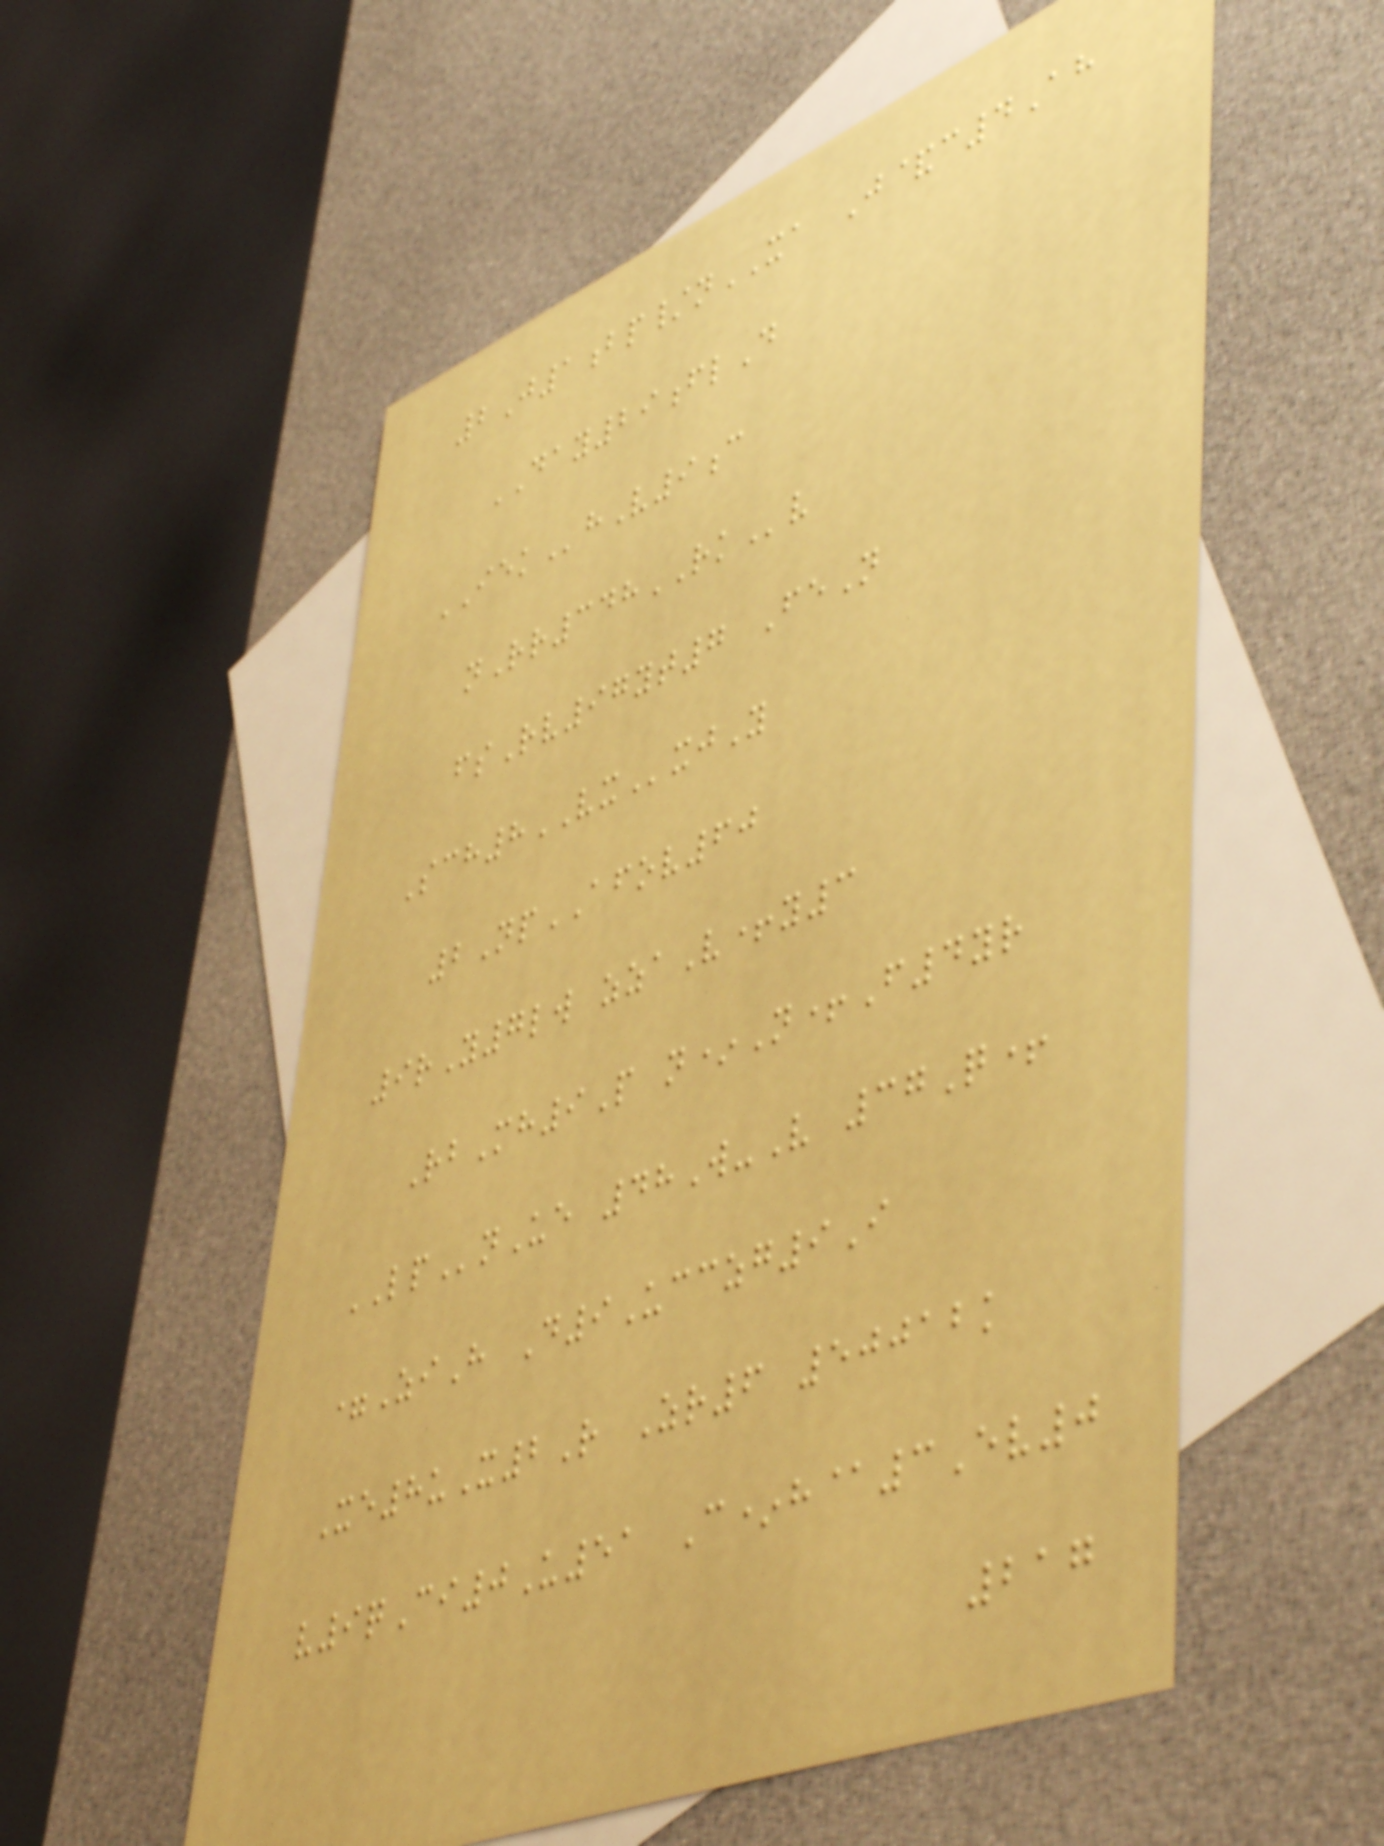2J1bp/nXA J&c4Ah
DAY29flD
IEKhV9c
nRr348RKv
fsRv97yt7 FeN
Sch8VXxjY
2NpAFOV60
9rY7lw zzaV+y3
RbMh9P n*N+F4yr
LPnUe 48W-V 37Q+
=ZiH D9Ucczg9I
Xe8uX2R Zr6 50012k
v9qCi0U51 C*h@3Ev0
217
